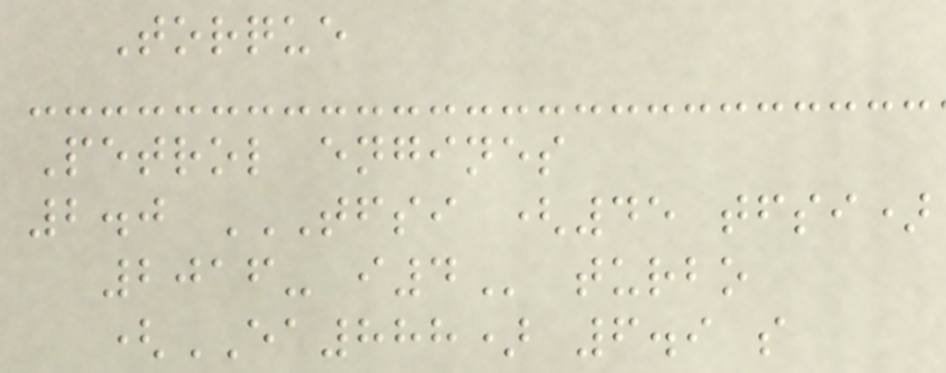Torque
Petrol engines
2.0 TFSI (45 TFSI)
2016- I4 turbo
(EA888) 6.9 s
